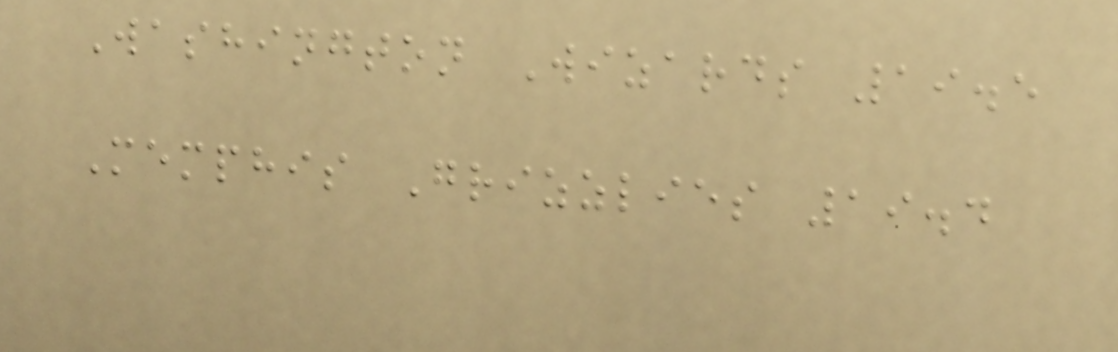Washington Wizards 19.5
Memphis Grizzlies 19.4
